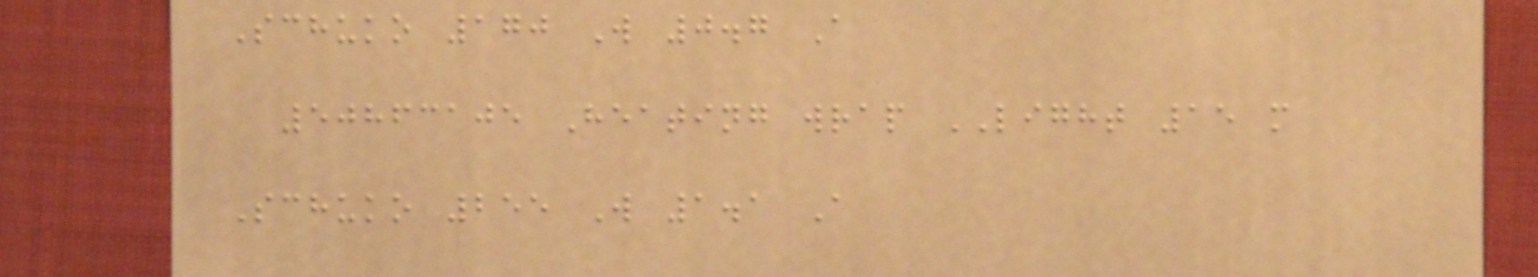Schuko 170 W 0.7 A
50863105 Heating wrap LIGHT 15 m
Schuko 255 W 1.1 A
